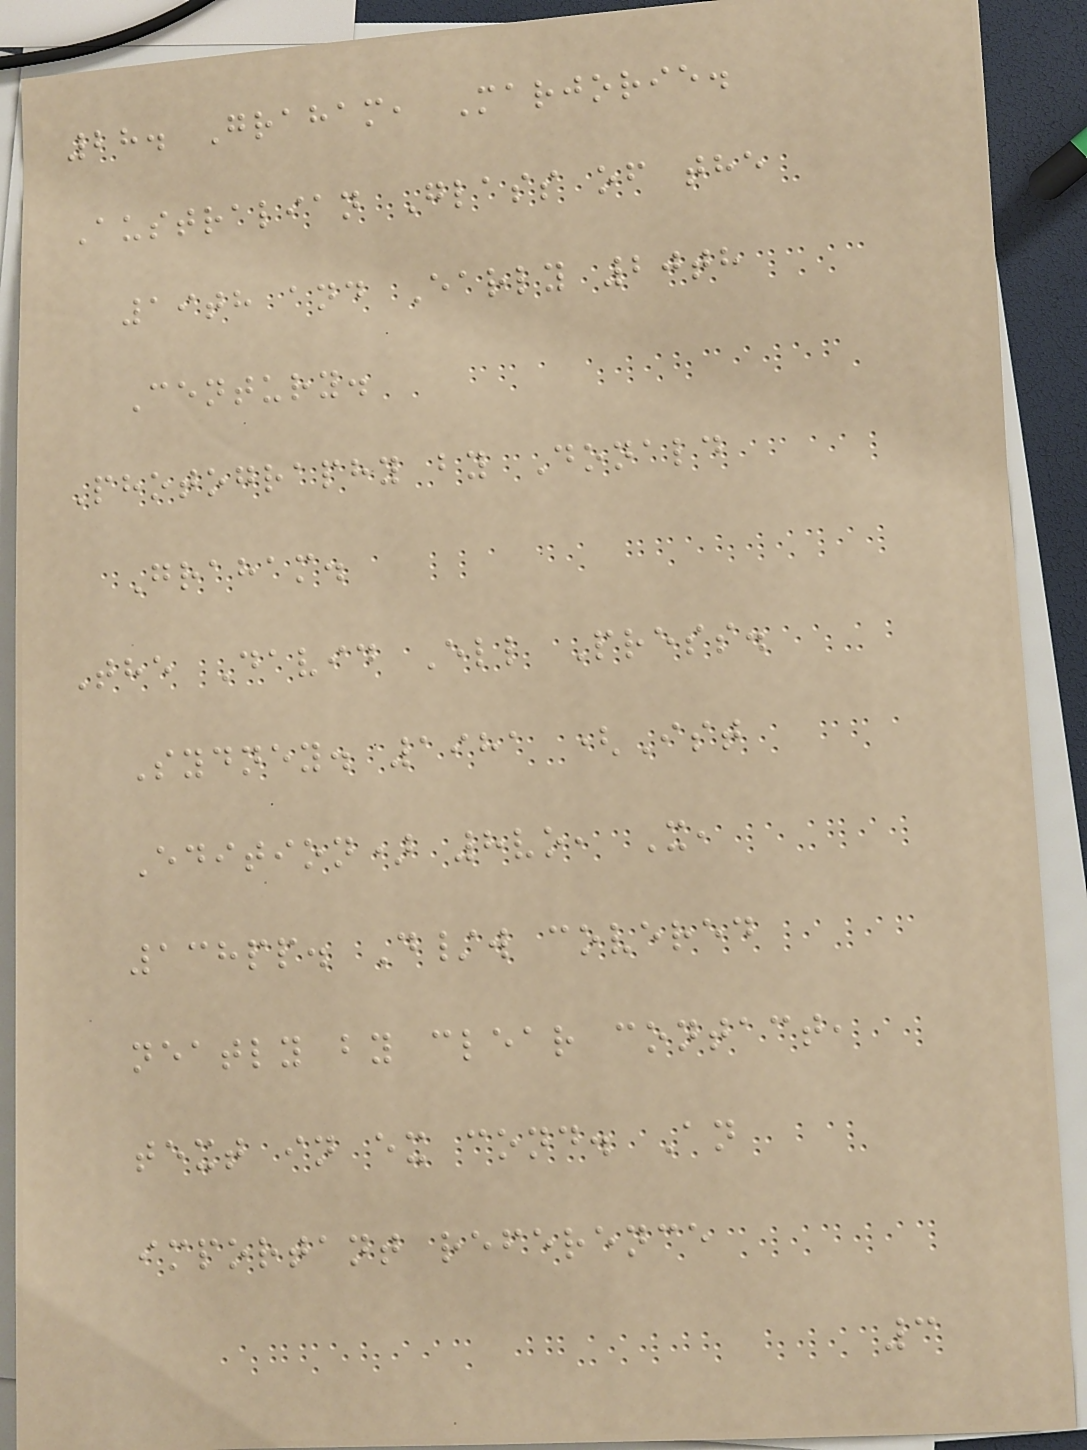28. Graham, Marjorie.
Australian Glass of the
19th and Early 20th
Century.
Photography by Donald
Graham.
The David Ell Press.
Sydney. 1981 (Ist
Edition) 8vo, X,
138pp. D/w covered
neatly by clear contact,
text in ex cond. An
important reference
3
